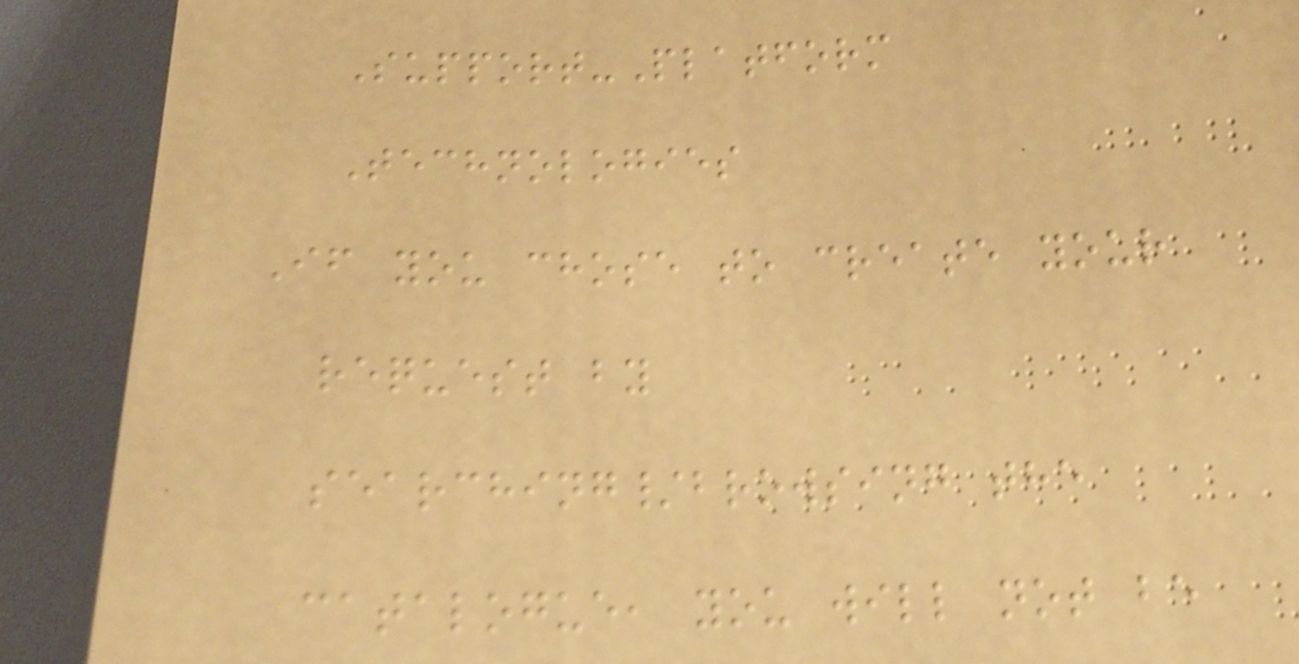Support-Platform
Technologies
If you chose to create your
request by
searching/browsing the
catalogue, you will not be
